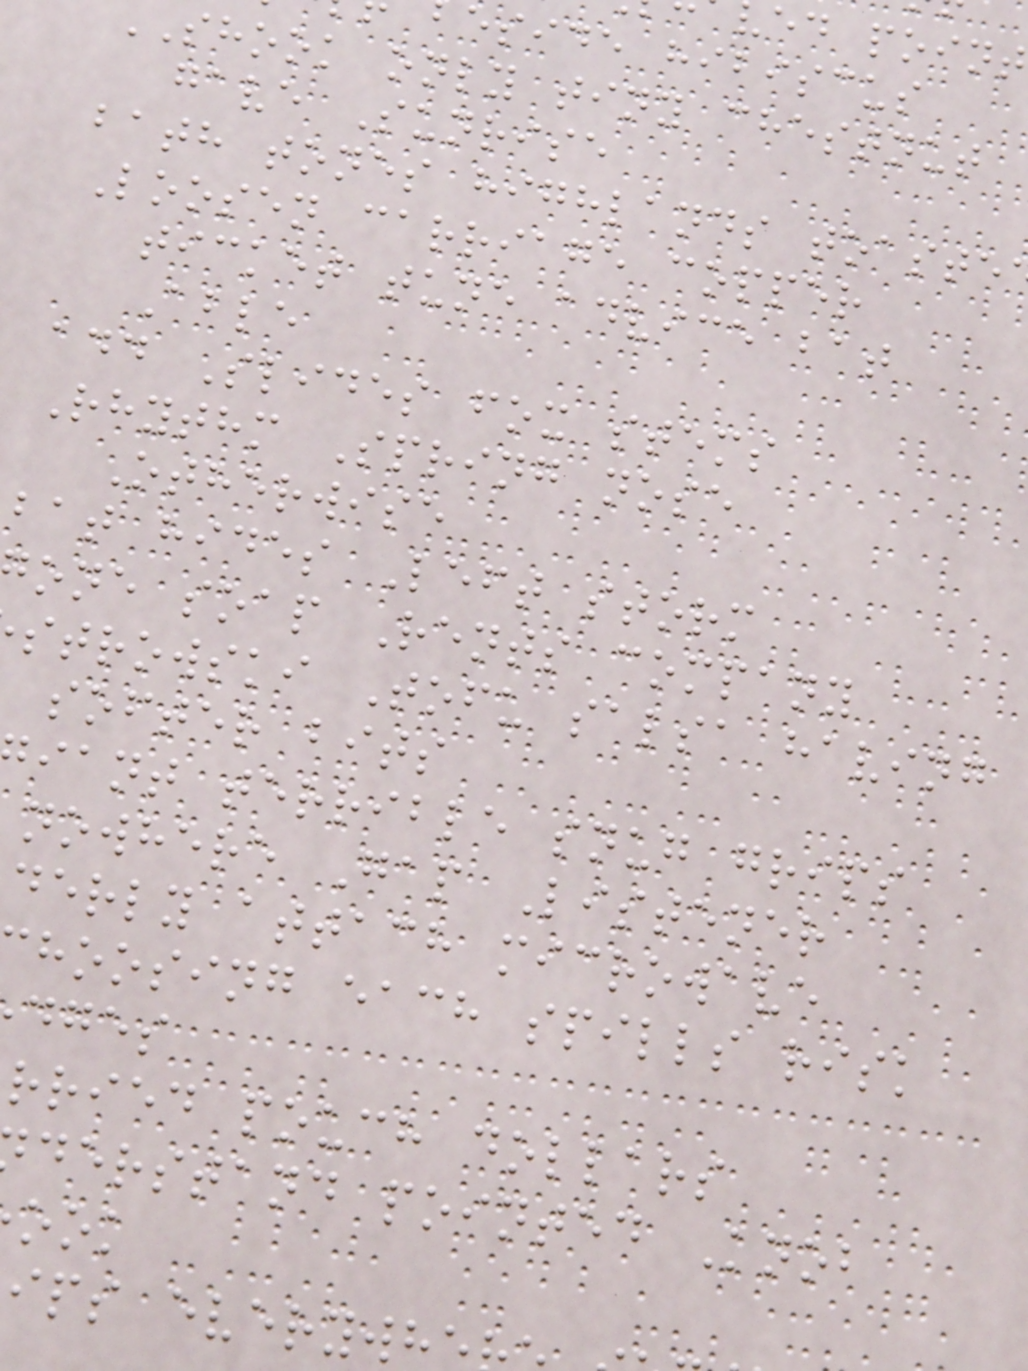ed point
eside hibiscus
shook only tiny chestnut
gave Sunrise
bath tones highlands toaste
Loosen carriage copper
ticket tune advice bat
Able
add Slides fox stems
Rhythm Spring nose
Otherwise
bat hides Left storm
one soap Rents company
strowski Tofu salsa having
softer bits
iant terrible snug grips
nowhere Gap Listener
derly attach microwave
hoosing each spills risk
dges
rried pouch dollars
derstand pointed Knob
ips everywh
